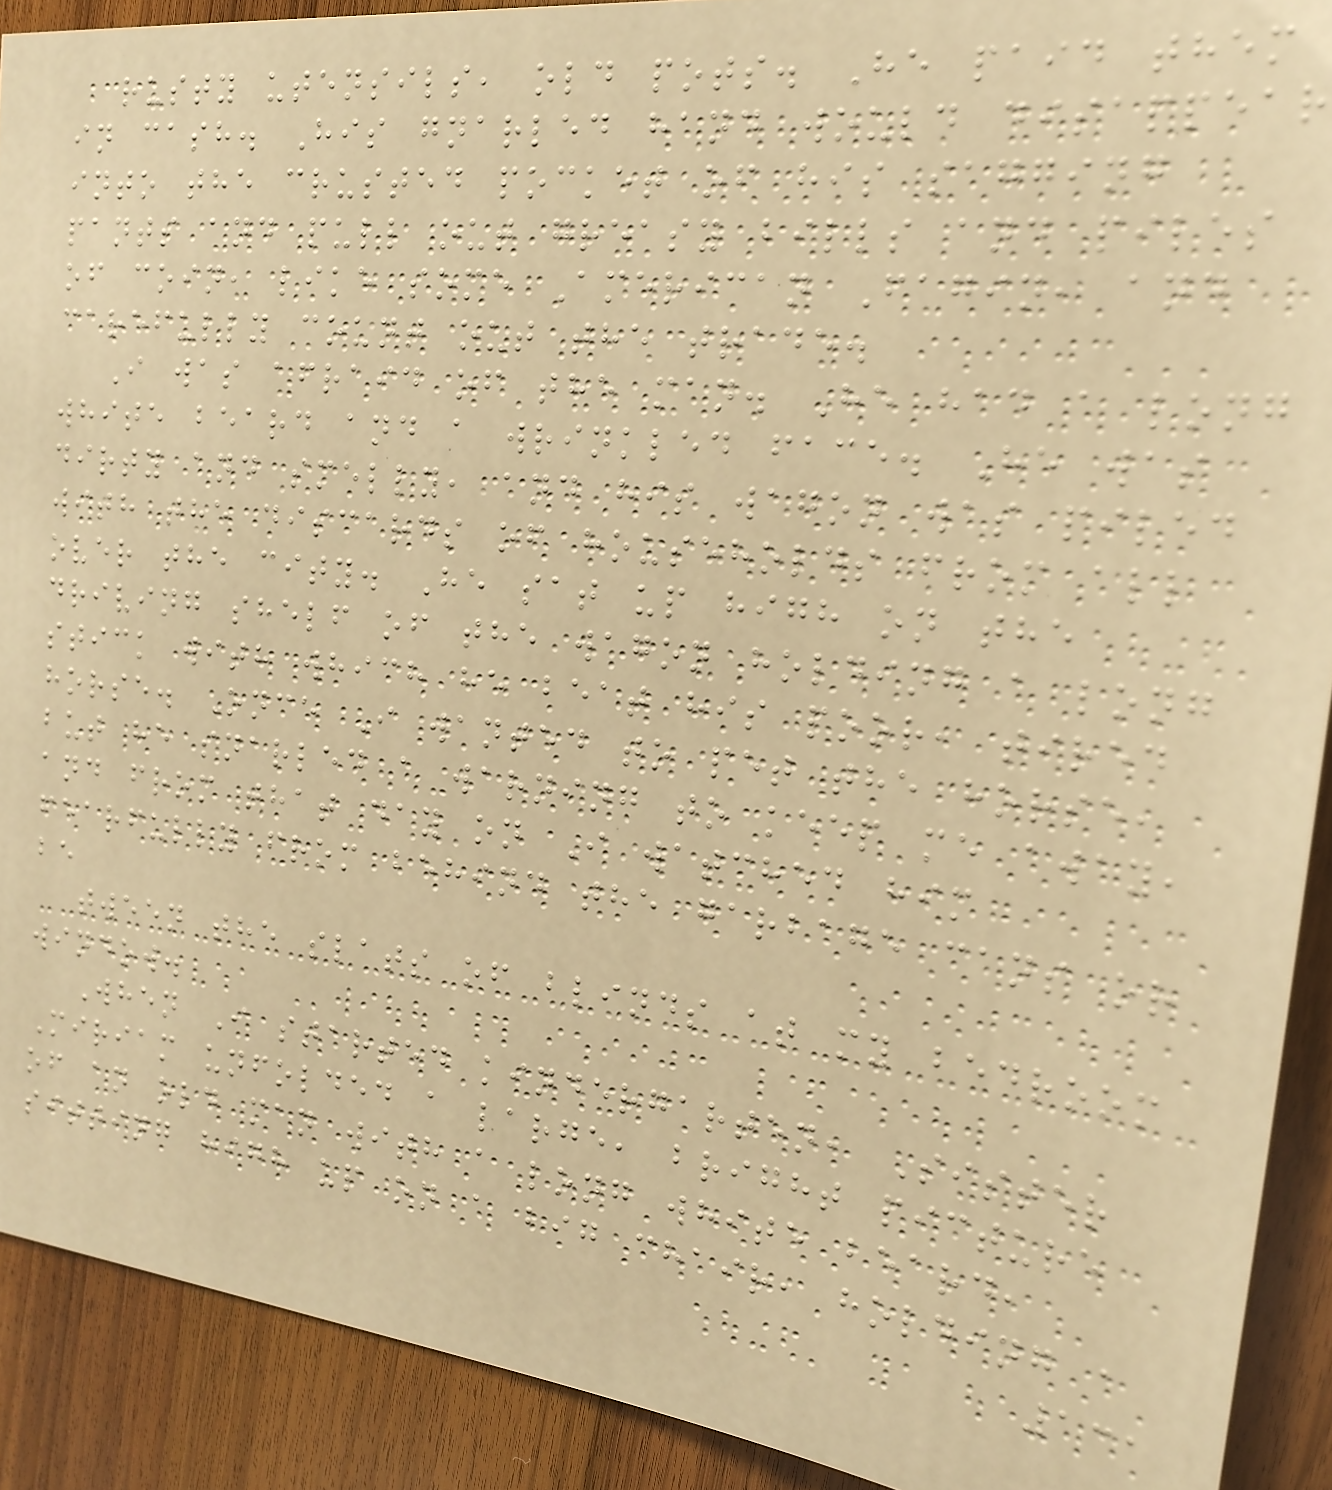rusty utensils, old pots. He paid them
in cash. His gnarled hand would disappear
into the crusted pocket of his sagging
pants and pull out greasy bills and piles
of coin, like some American Fagin, and
carefully count out the trade.
I was afraid of the man. He had a long
white beard and a wrinkled face. He was
dirty and smelly, and his wagon was piled
with the discards of households from all
over the city. He sat up high on the
driving shelf of the wagon holding a long
stick with which he beat his poor, tired
horse. Once I wanted to pet the horse,
but he snarled a warning to keep me away,
and from that day on I watched him
fearfully from behind the garbage cans or
be
tween the slats of blinds at my bedroom
window.
When I started kindergarten, Sister
Miriam unfolded a large, bright picture
of an old man with a long white beard,
sitting high up on a big chair, holding a
131
